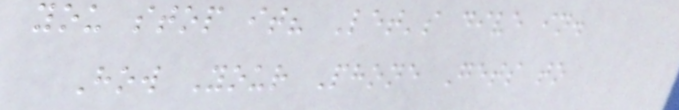you stop it? Let's dive in.
How Your Phone Gets to
